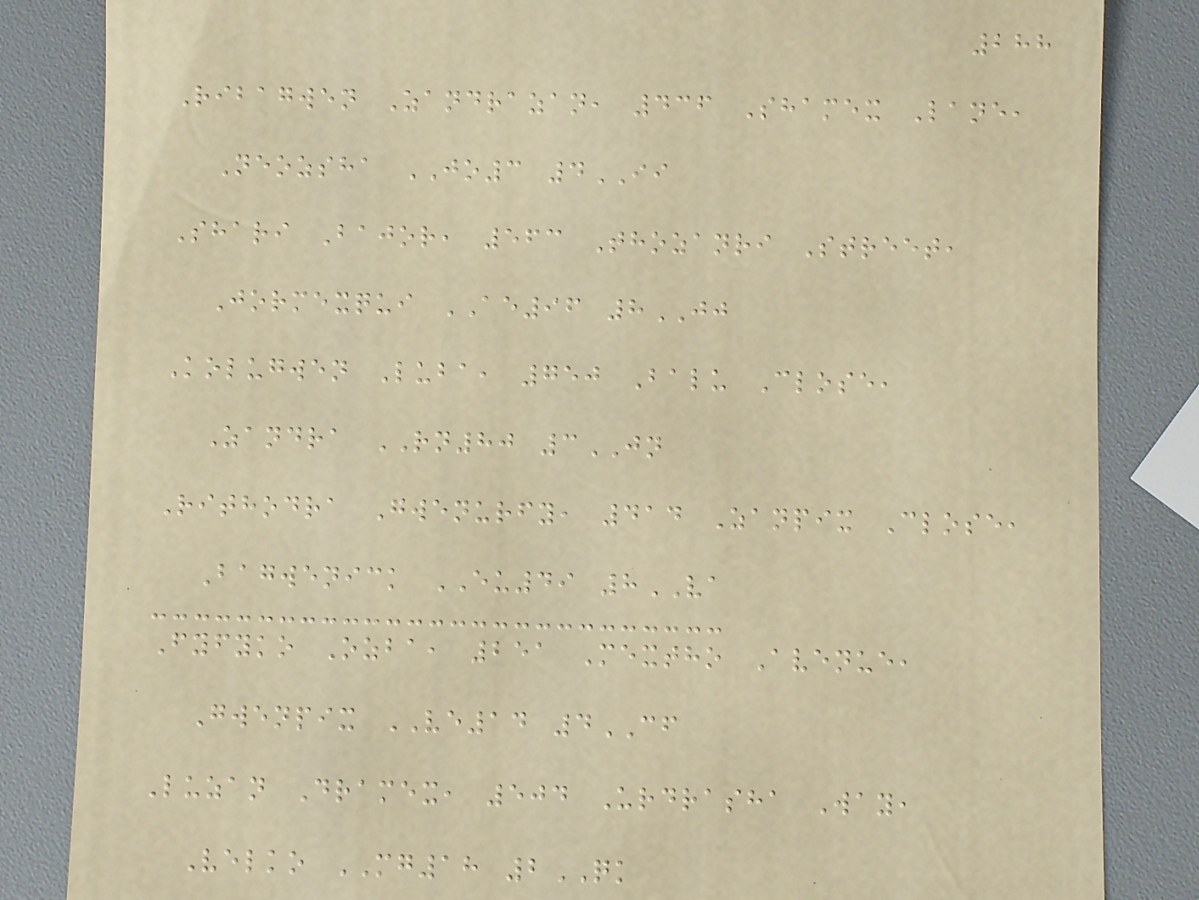288
Ribagwen Zandrazan, 436 Shamex Lane,
Neozsha JO3 4II
Shari Bajor, 563 Thozanri Street,
Jormexqui AE96 8JJ
Kolugwen Luba, 750 Balu Close,
Zandra RN80 3JN
Rithodra Gwenurfy, 414 Zanpix Close,
Bagwenick EU49 8VA
Fyfyko Ozba, 251 Mextho Avenue,
Gwenpix VE14 4CF
Luzan Dramex, 504 Urdrasha Way,
Velko MG18 2QK
